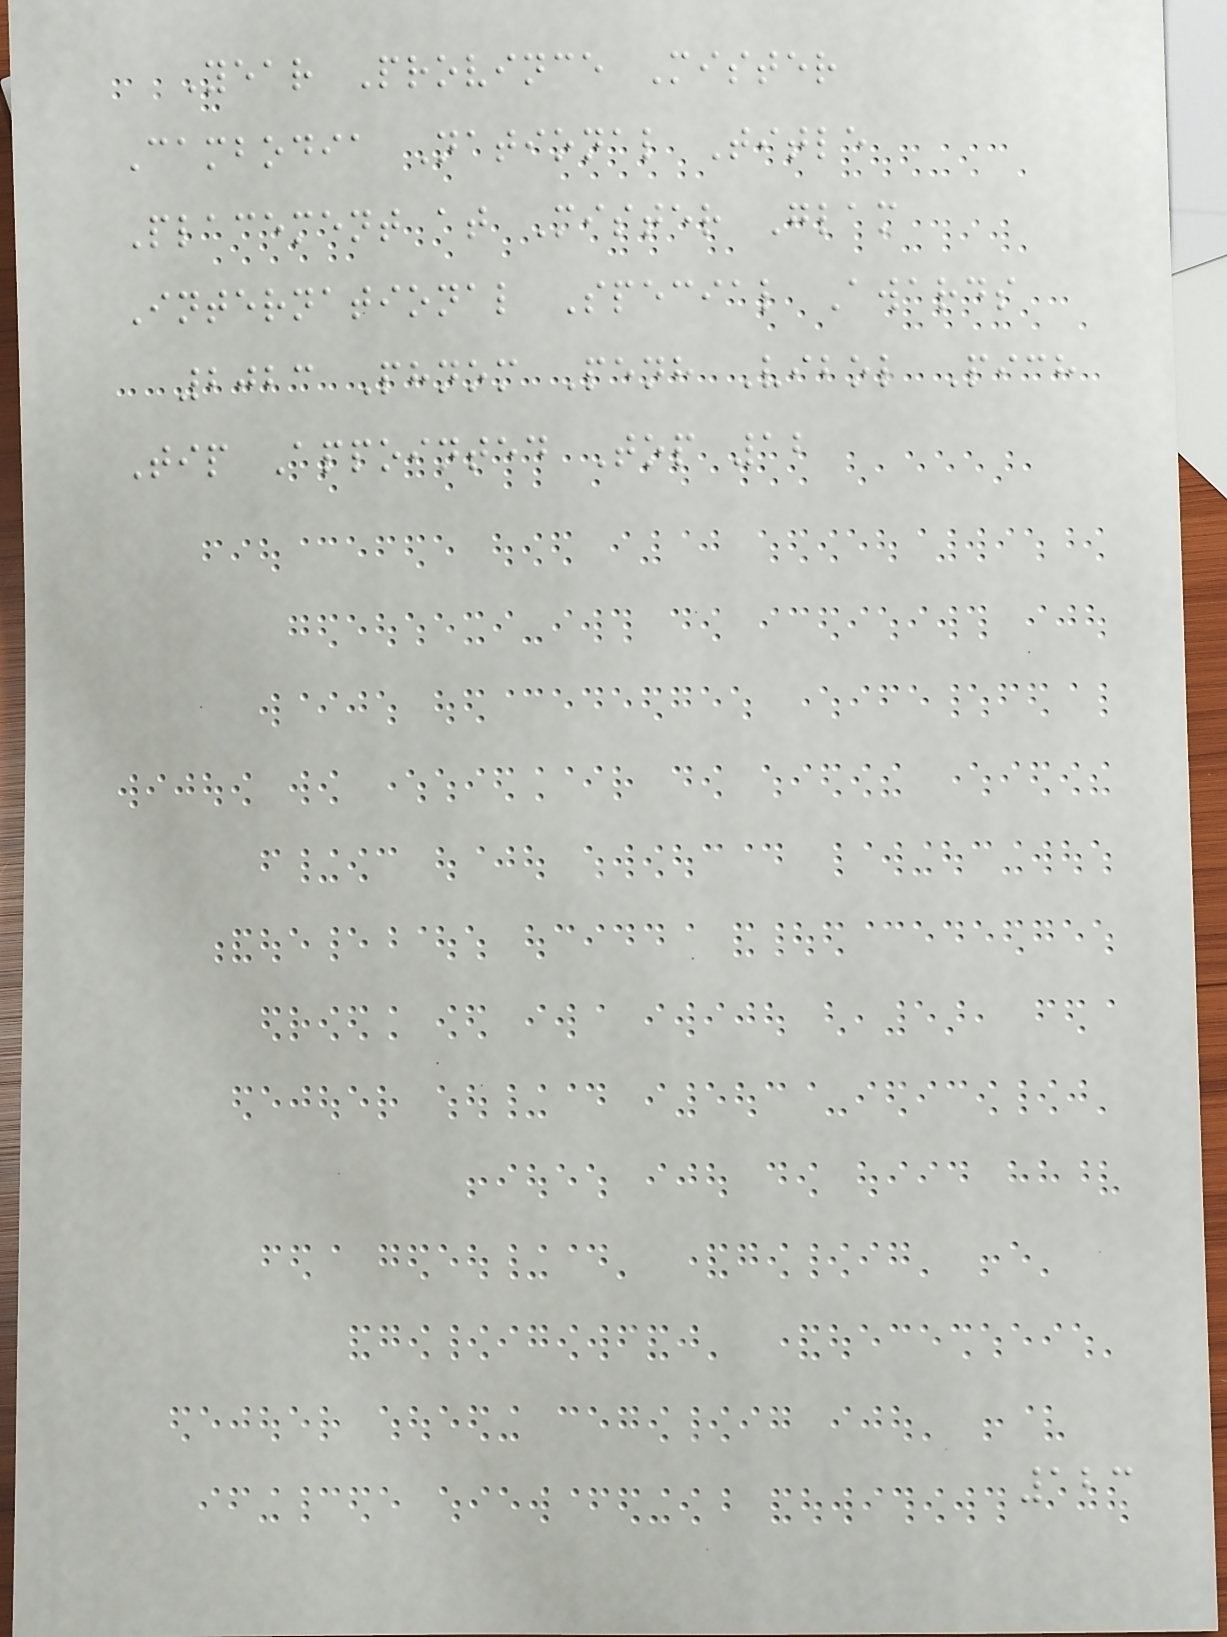Year Province Mister
Cambodia National Title
Placement at Mister Glam
International Special Awards
2023 Phnom Penh Vibol Pich
Tip Appointed Top 12
123
